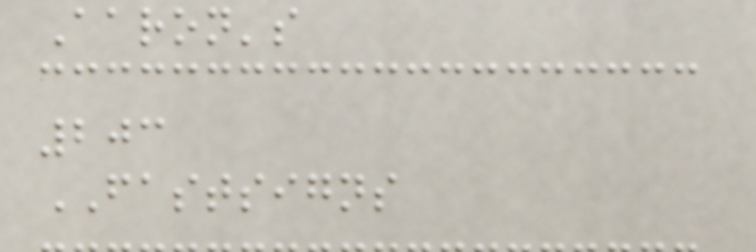Aaron's
203
FASTSIGNS
